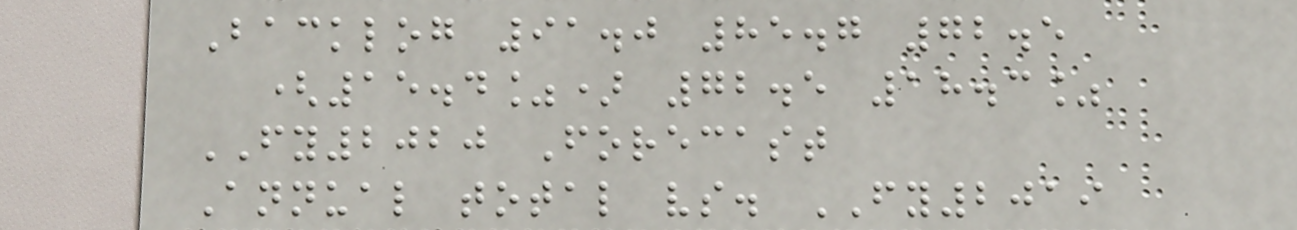Backlog 91.0 85.7 72.5
(15.4%) 72.5 18.3%
FY2020 Forecast
Annual total vs. FY2019
